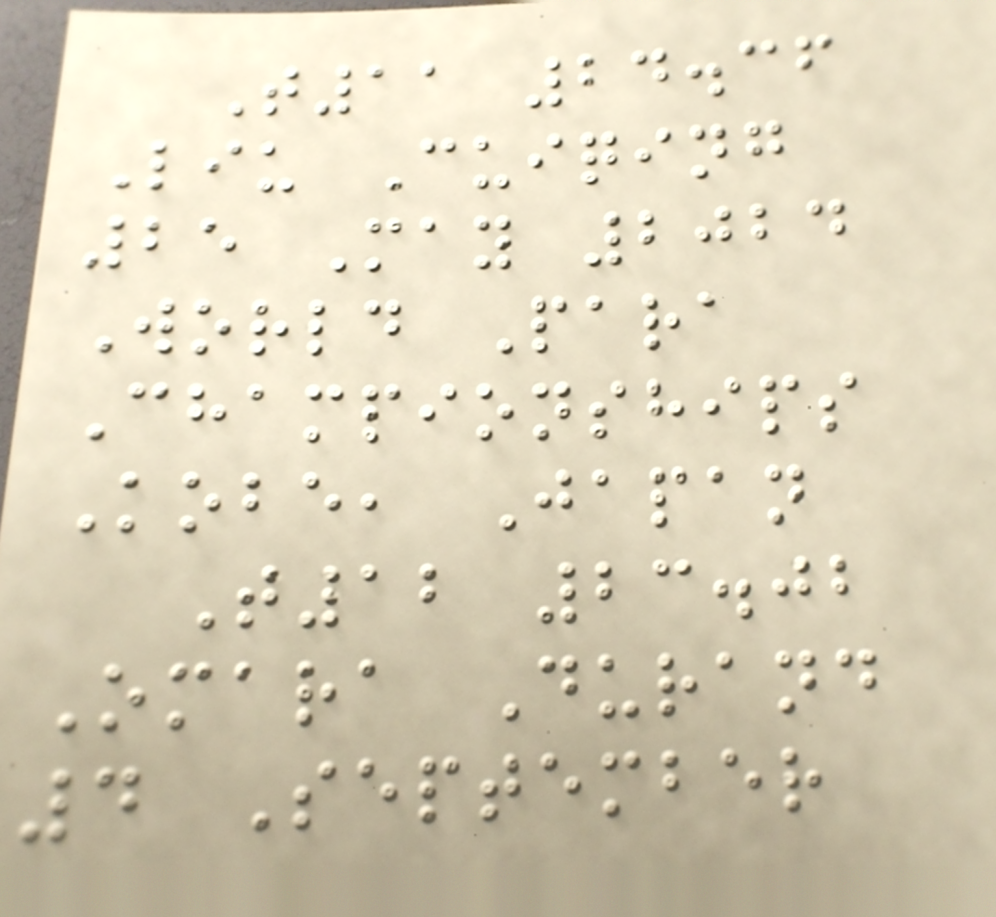T11 24.36
Liu Cuiqing
25 May 2024
World Para
Championships
Kobe, Japan
T12 23.02
Omara Durand
4 September
